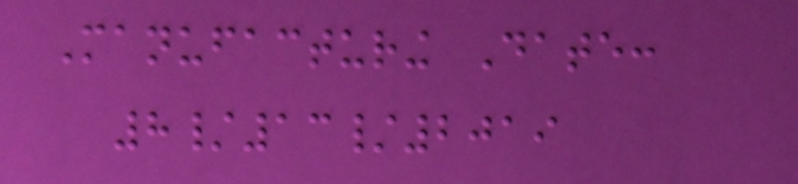Manufacturing Date:
8/13/2019
